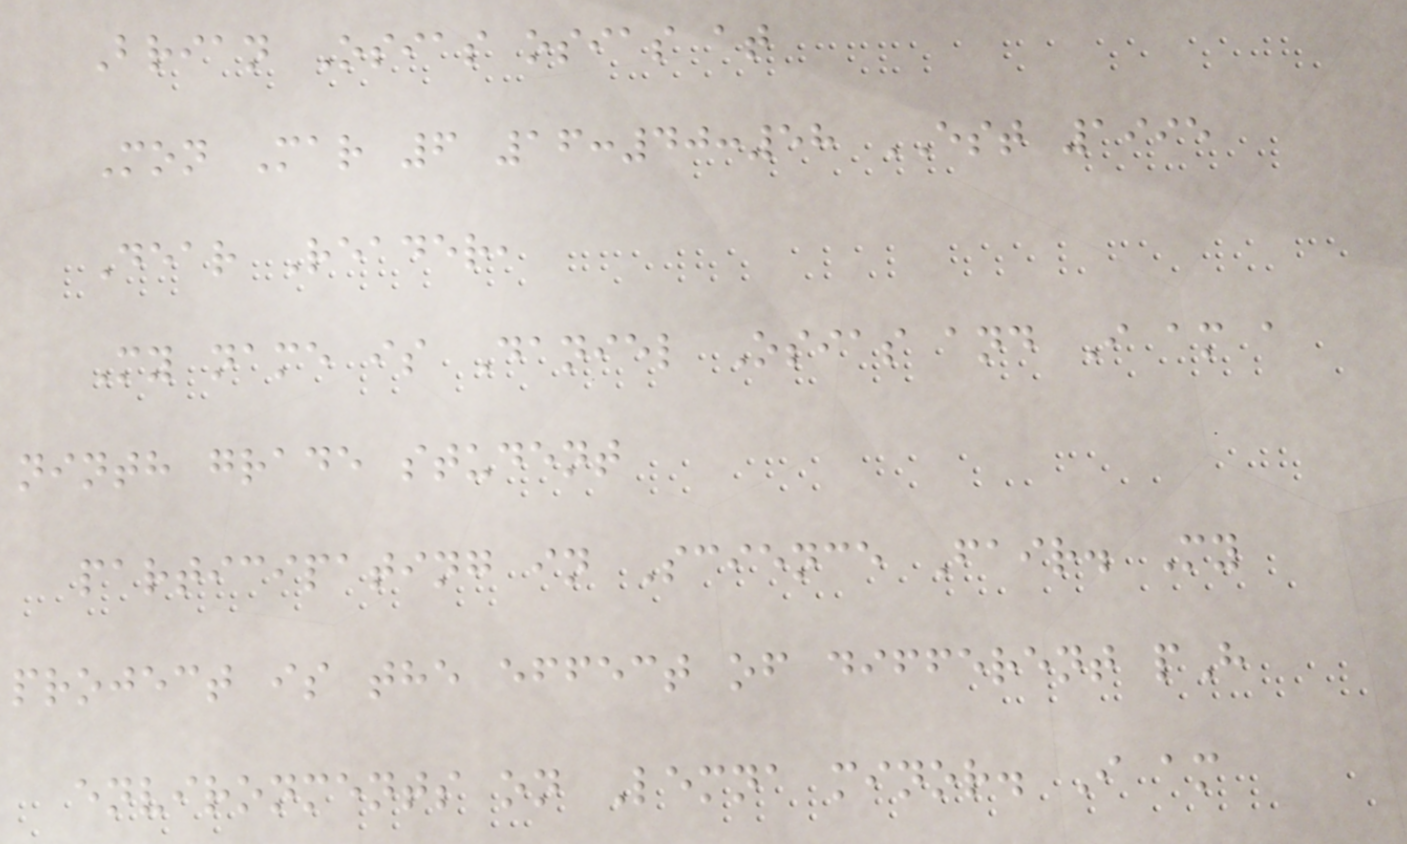Brian Osias osias at
Mon Mar 6 16:40:58 EST 1995
Dear Reader,
My name is Daniel Osias and I am a
ninth grade student
participating in Science Fair. My
project is the effect of different pH
environments on Lemna minor. I am
